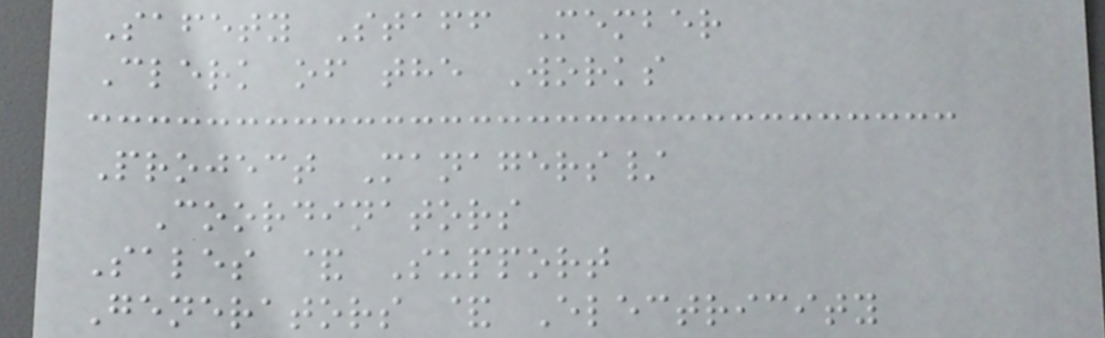Safety Staff Member
Clerk of the Works
Project Managers/
Coordinators
Sales & Support
Generators & Electricity
